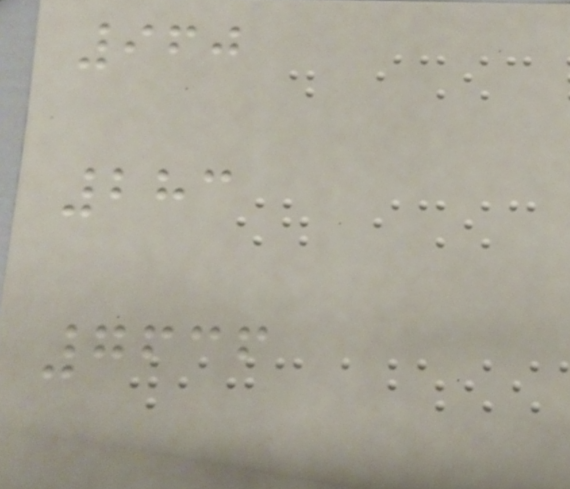960
283
7636
